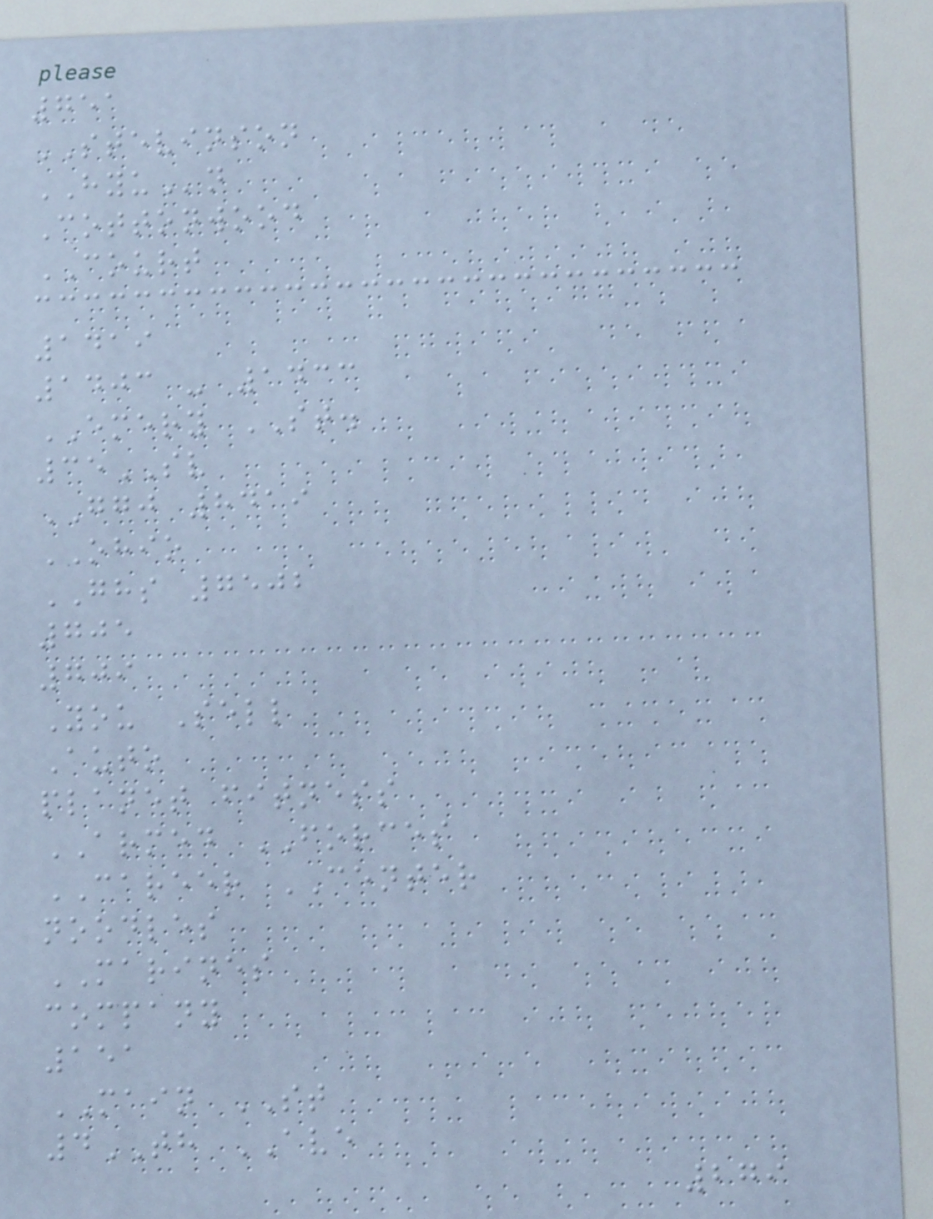751
STEVINSON
HYUn
Cottonwood
COURT
1419
1403 - 1433
EMERY ST.
35SV
GGJ 8419
OHIO
GHS 7502
705
709
You Sell
Auto
planet fitness
ARMED FORCES
CAREER CENTER
noodles
MARINES
company
151
MAIN ST
4TH AVE
279
